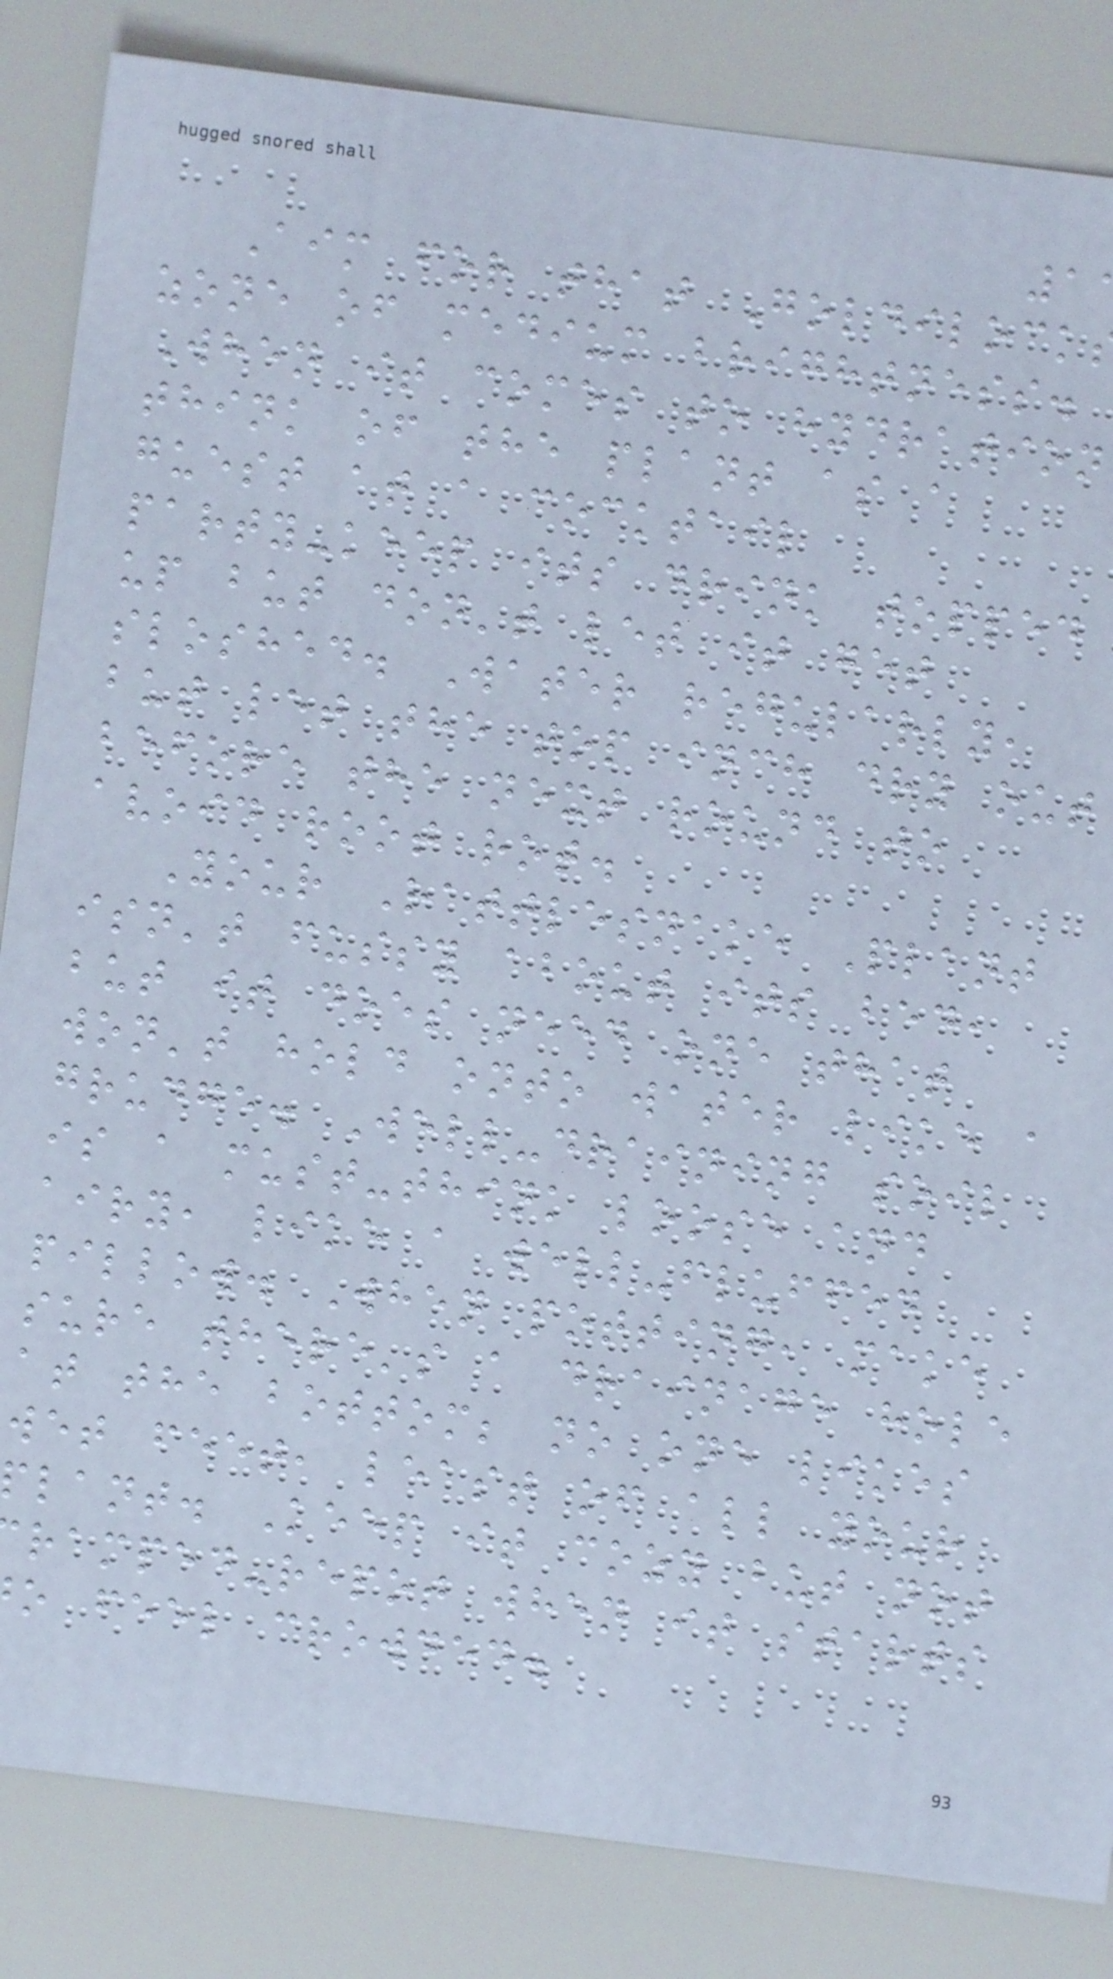Aim for that Goldilock
zone of medium brightness.
When it comes to hydration
think of the plant as a
guest at a cocktail
party-keep its drink topped
up but don't let it get
sloshed. Water regularly,
but let the top inch dry out
before the next round to
avoid root rot.
Your Rattlesnake Plant
isn't fussy about its bed,
but it does need one that
won't hold onto water like a
grudge. Well-draining soil
is a must-think loose and
airy, like a well-fluffed
pillow. When potting, make
sure there's a drainage hole
at the bottom; no one likes
wet feet, least of all your
lant. Keep it cozy but not
ramped-repot when it starts
o feel crowded.
